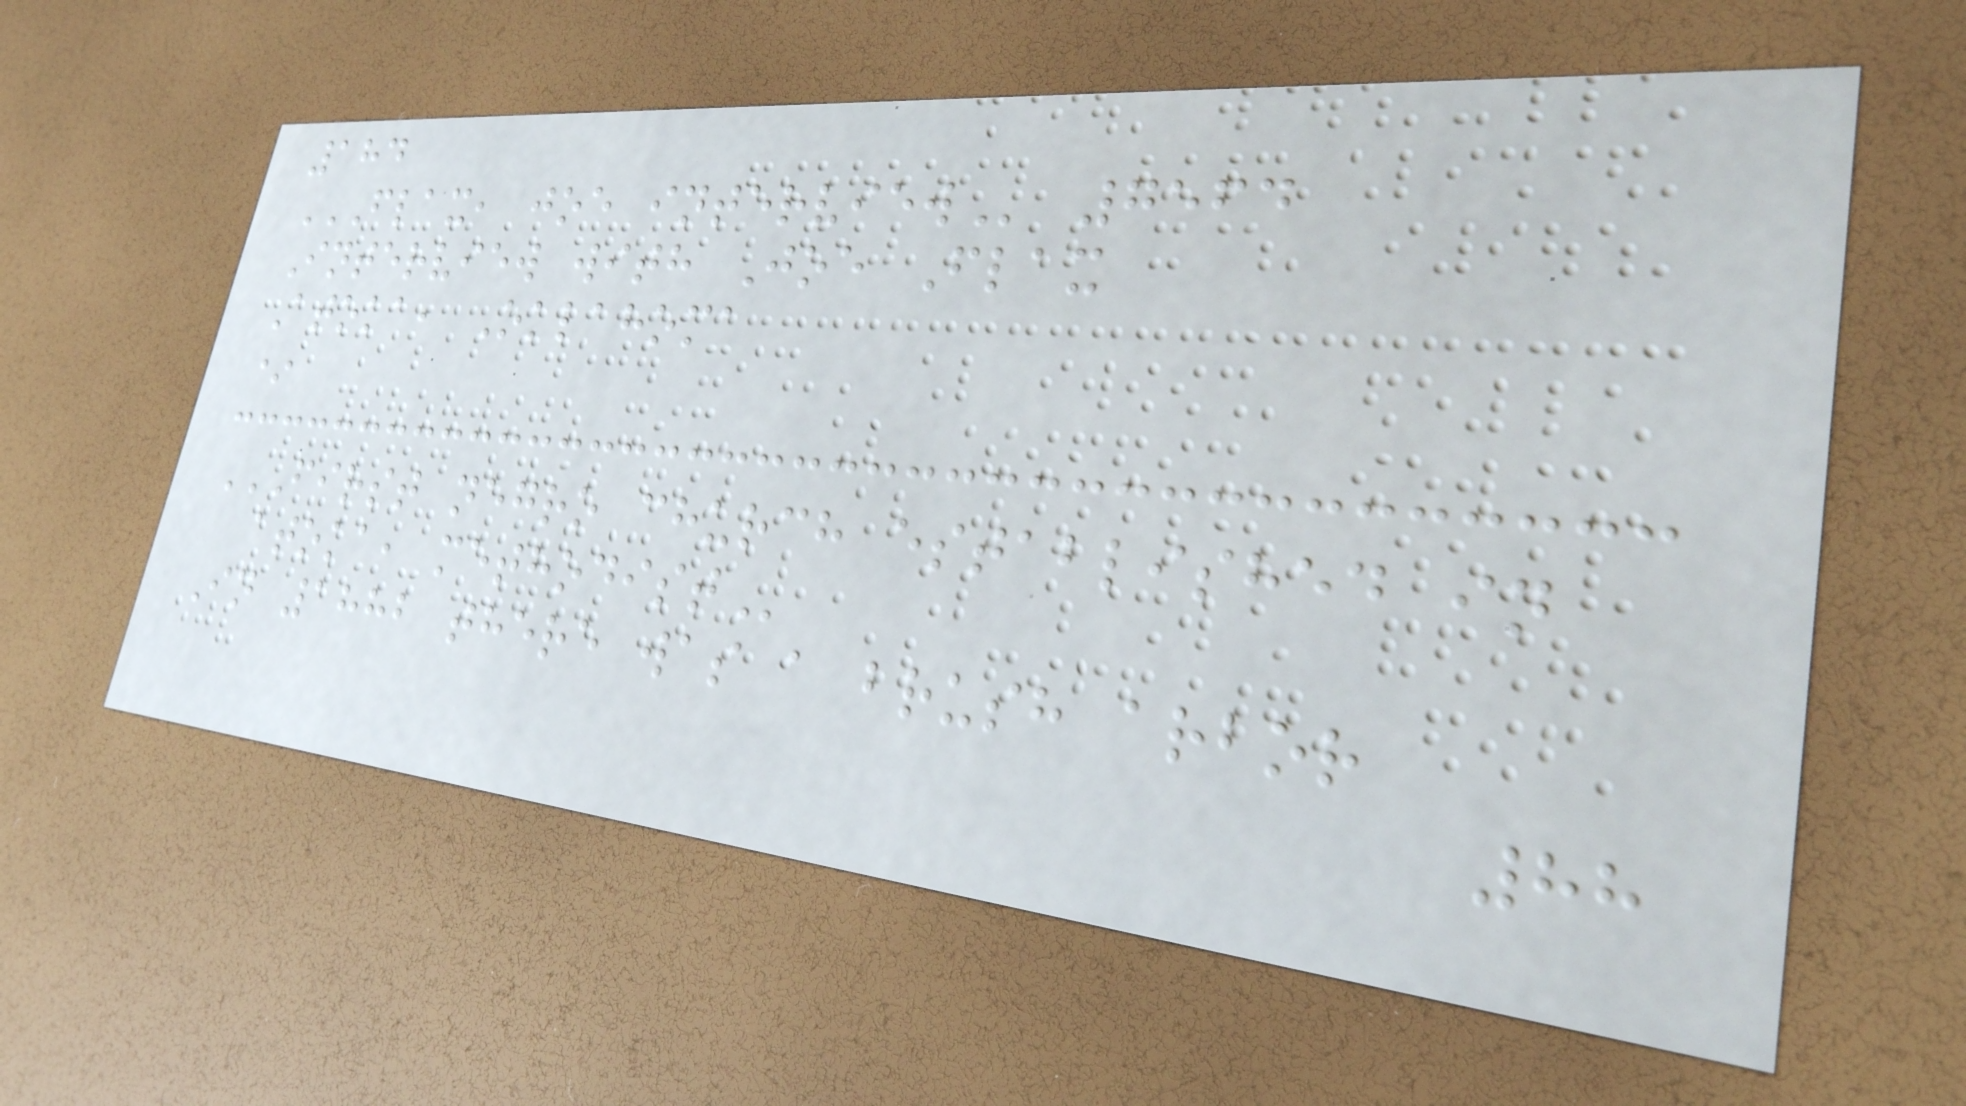184
FLAX, JOE INTERVIEW 7564
Interview with Joe Flax
Atoka, Oklahoma
*
FIRST NEGRO CHURCH ESTABLISHED IN
ATOKA, METHODIST
In 1882 there was a brush arbor
88
